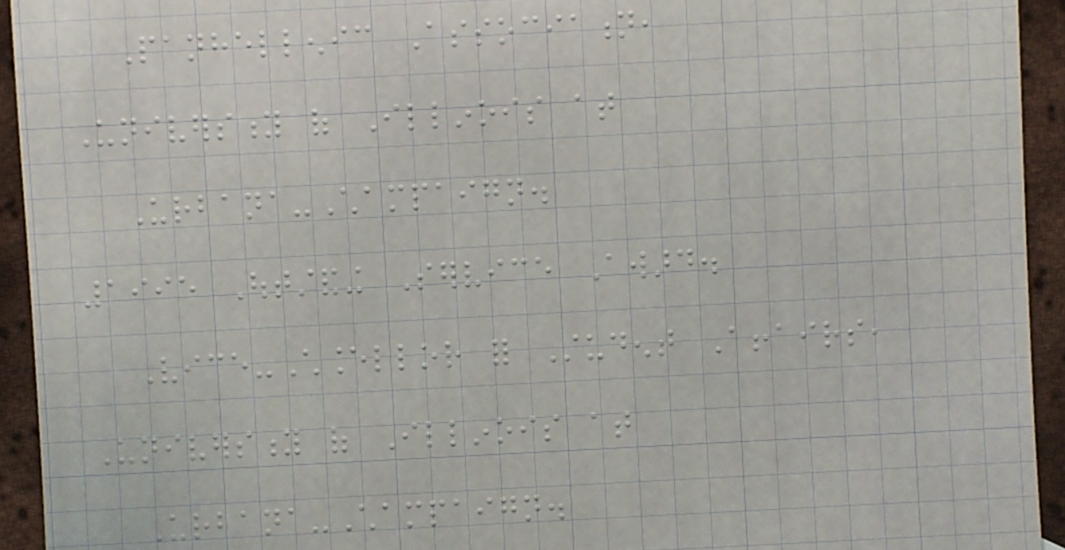Panhellenic Association,
University of Illinois at
Urbana-Champaign.
1995 Outstanding Service Award.
Vice-Chancellor for Student Affairs,
University of Illinois at
Urbana-Champaign.
